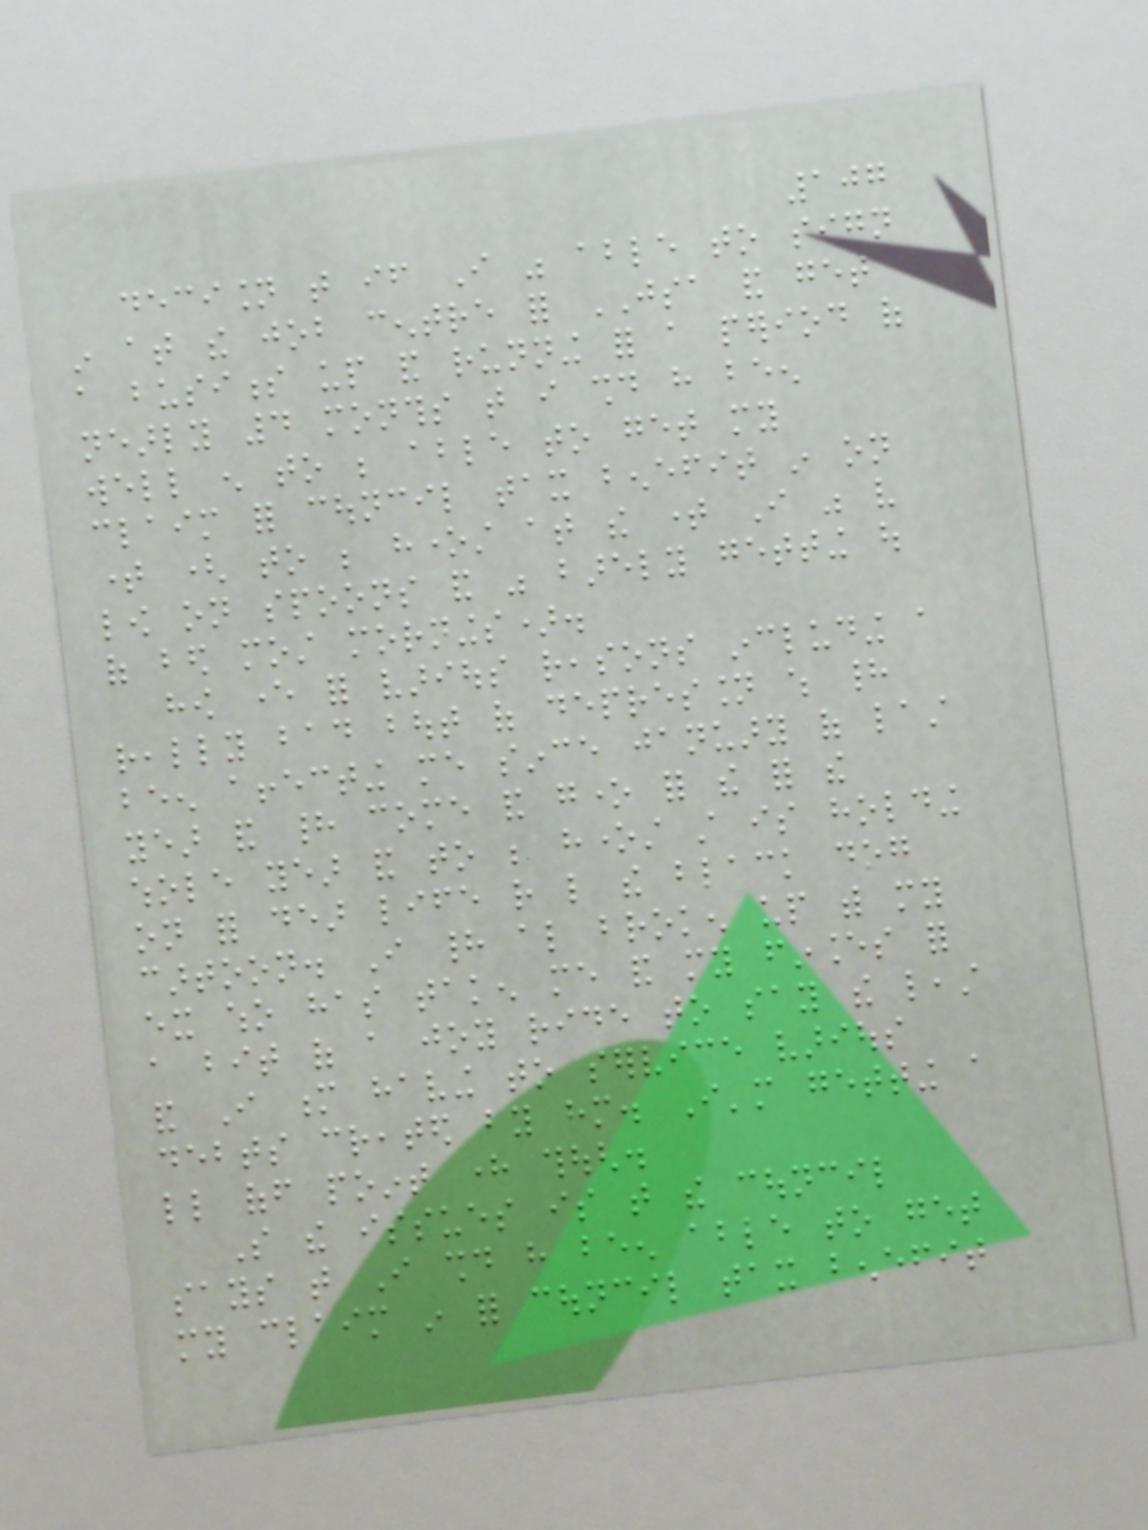107
decision that if I was able to sign
in at the job centre for JSA and get
a business up and running for a period of
nearly 4 months that i should have been
well enough to be able to get my
claim for council tax benefit in on
time ( to be honest at the time I was very
low on spoons and was barely getting out
of bed most mornings).
how ever for various reasons including a
really bad bout of depression which had
been affecting me since january of last
year and had come and gone for the for the
whole year and to be honest still is holding
on for dear life rather like the black dog
cartoon. I had also broken up with my
ex who has taken me and my finances for
a bit of a joy ride to say the least
and I m having to service various
debts created by him. I'm getting a
little off point here though.
So the issues is that the council
says that I should have been able to get
my claim in for council tax benefit
